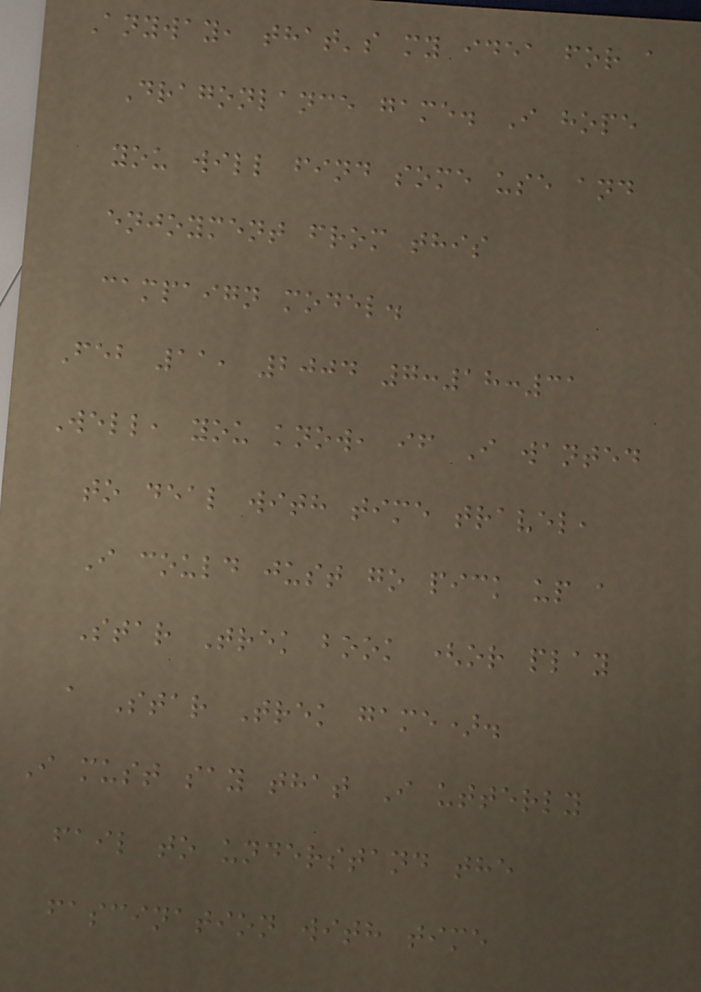Anyway, that's my idea for a
Dragonlance game. I hope
you will find some use and
enjoyment from this
campaign model.
Feb 11, 2004 7:18:31
Well, you know, if I wanted
to deal with time travel,
I could just go pick up a
Star Trek book (or play
a Star Trek game).
I must say that I utterly
fail to understand the
fascination with time
